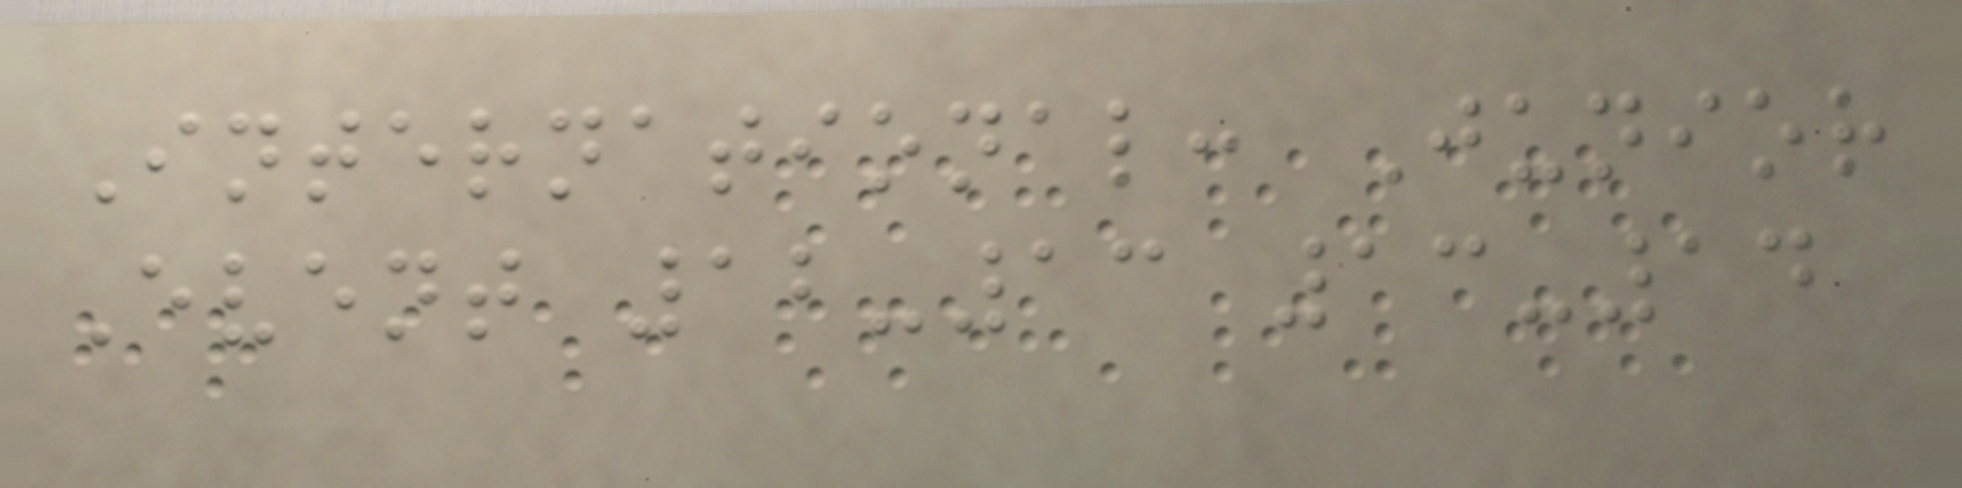International: Junior
Event 12-13 13-14
